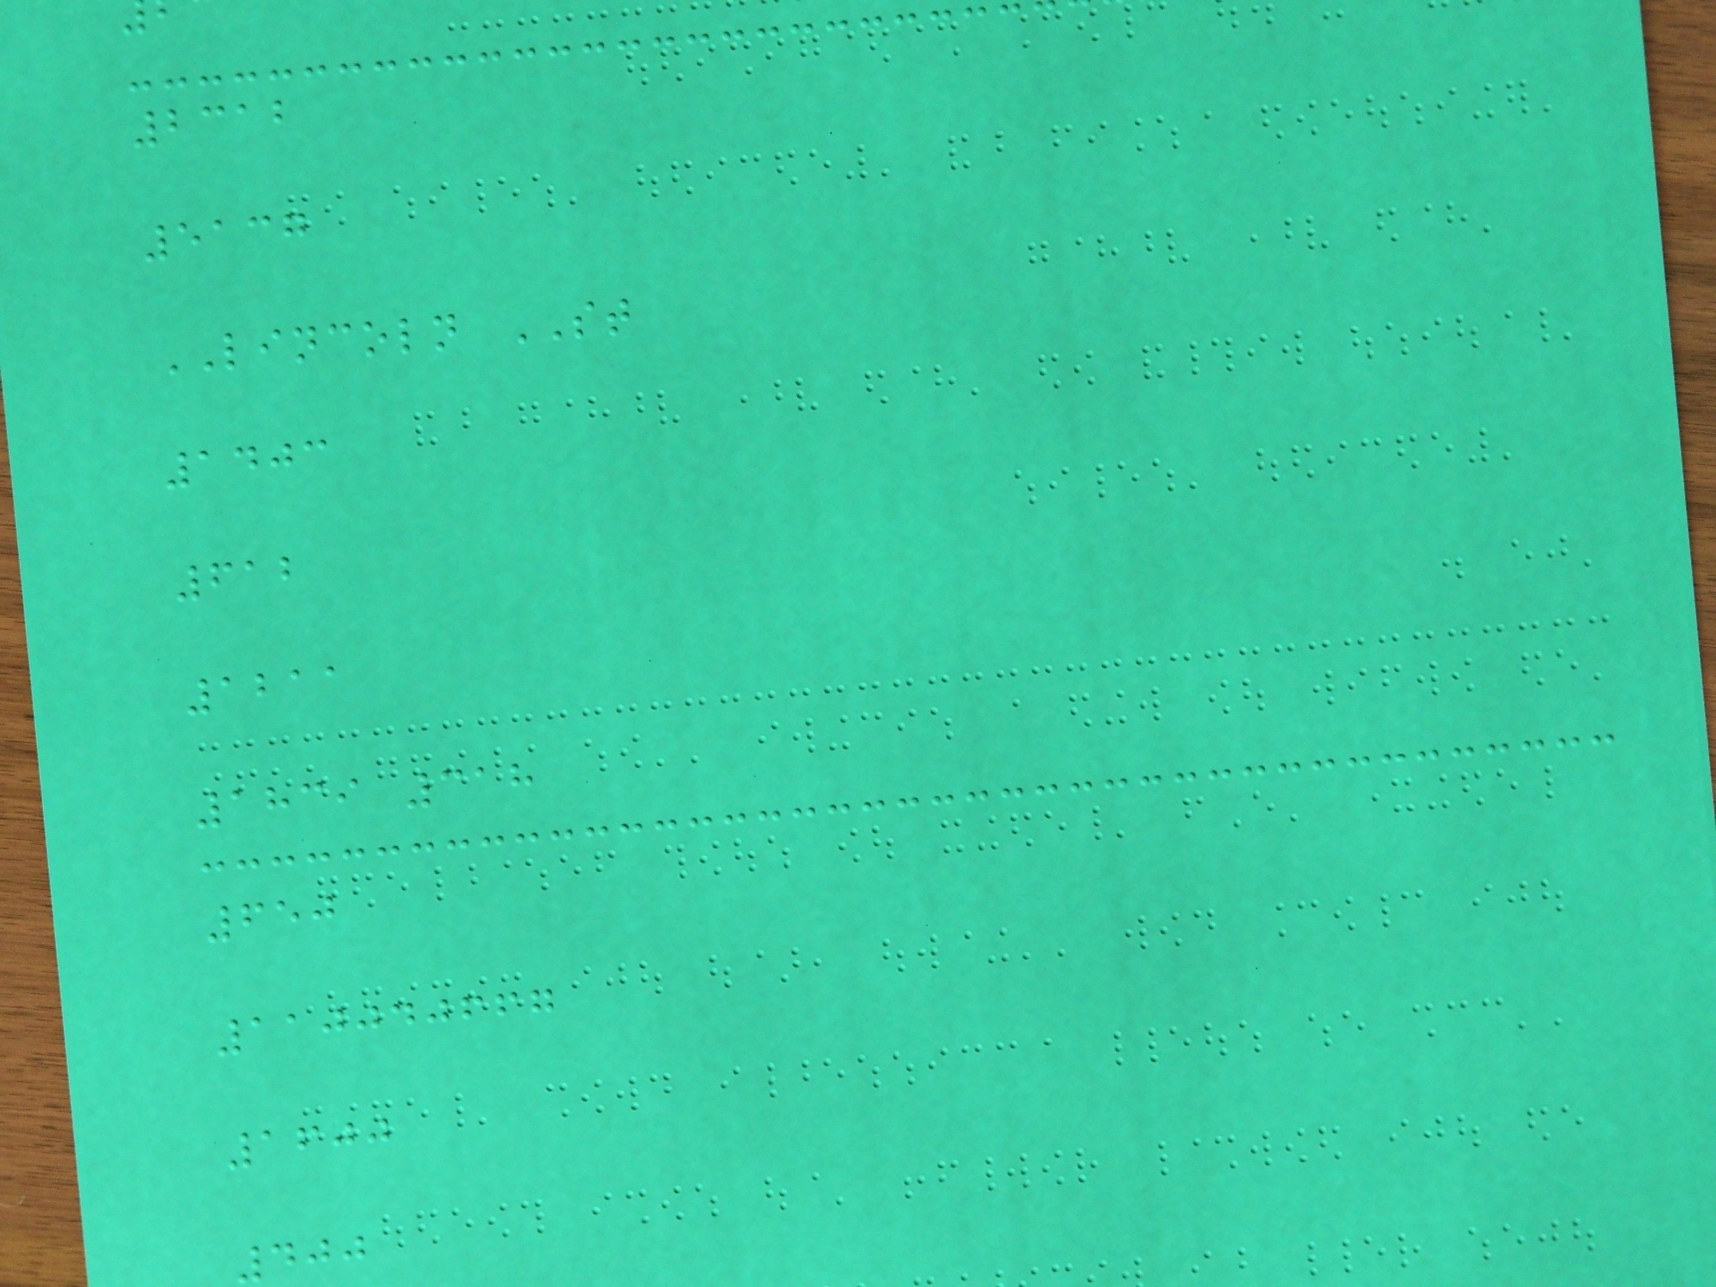2312
5137
LINCOLN ST
1403
612
1211
1839 318
650
110040667
1600
400
